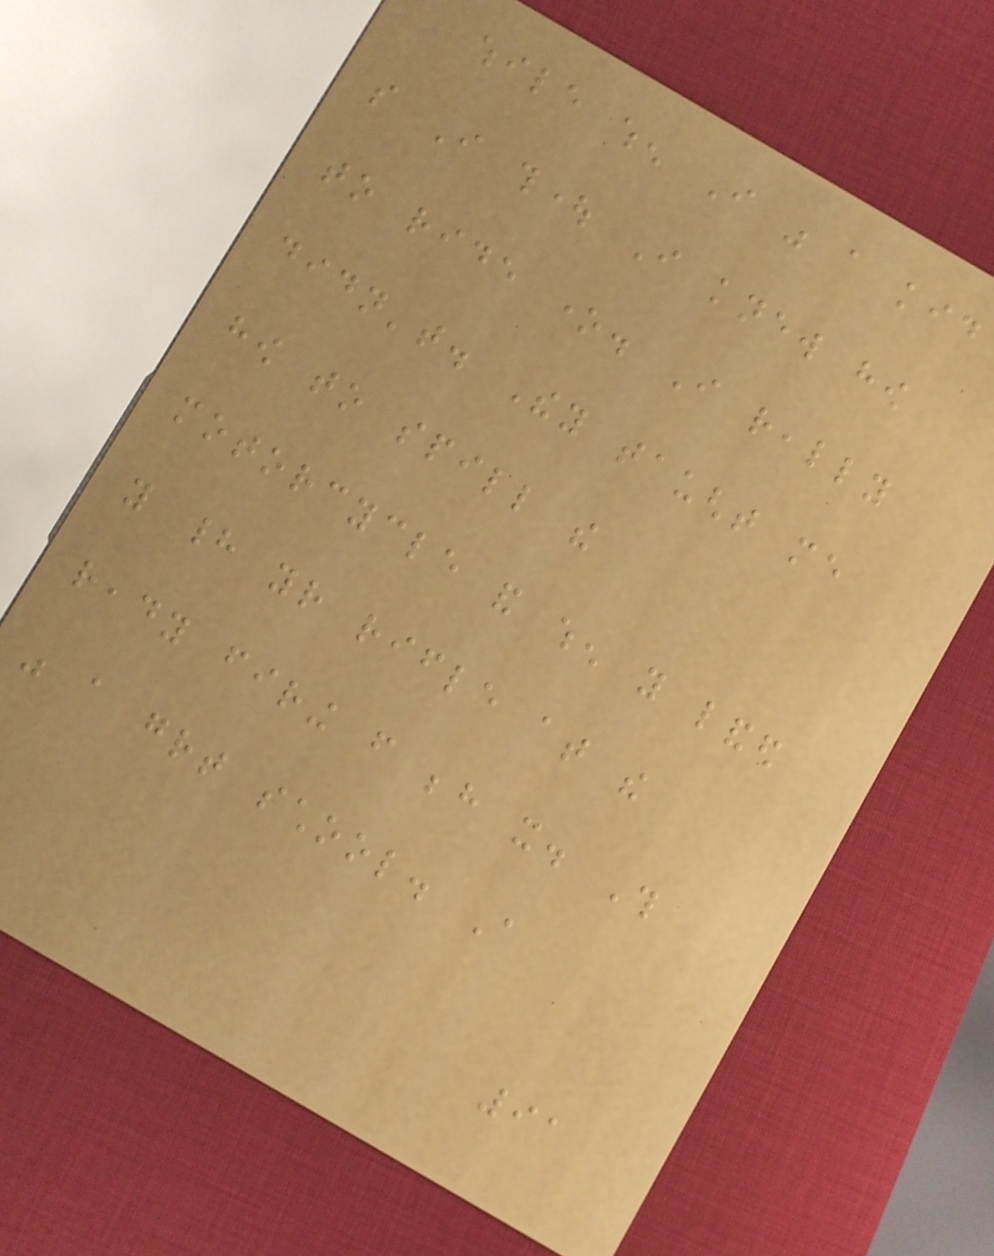while when I was a kid
so I thought I knew how
to ride one. I really
didn't. They taught me
how to spill the
motorcycle and when you landed
you had your rifle at the
ready firing from behind it. This
was a great school. A
91
